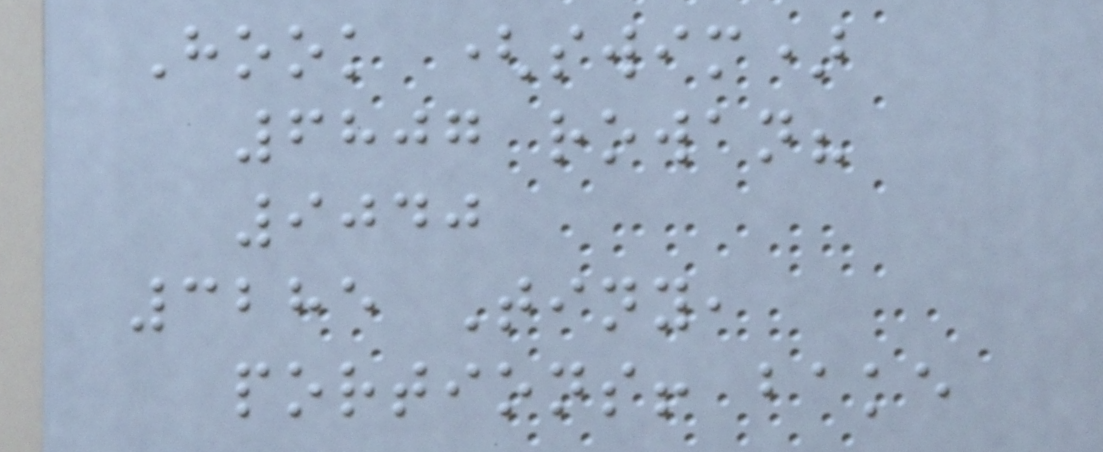Hook (swim)
6807 rowan?
9040
3285 Tiny,
portions! bake
